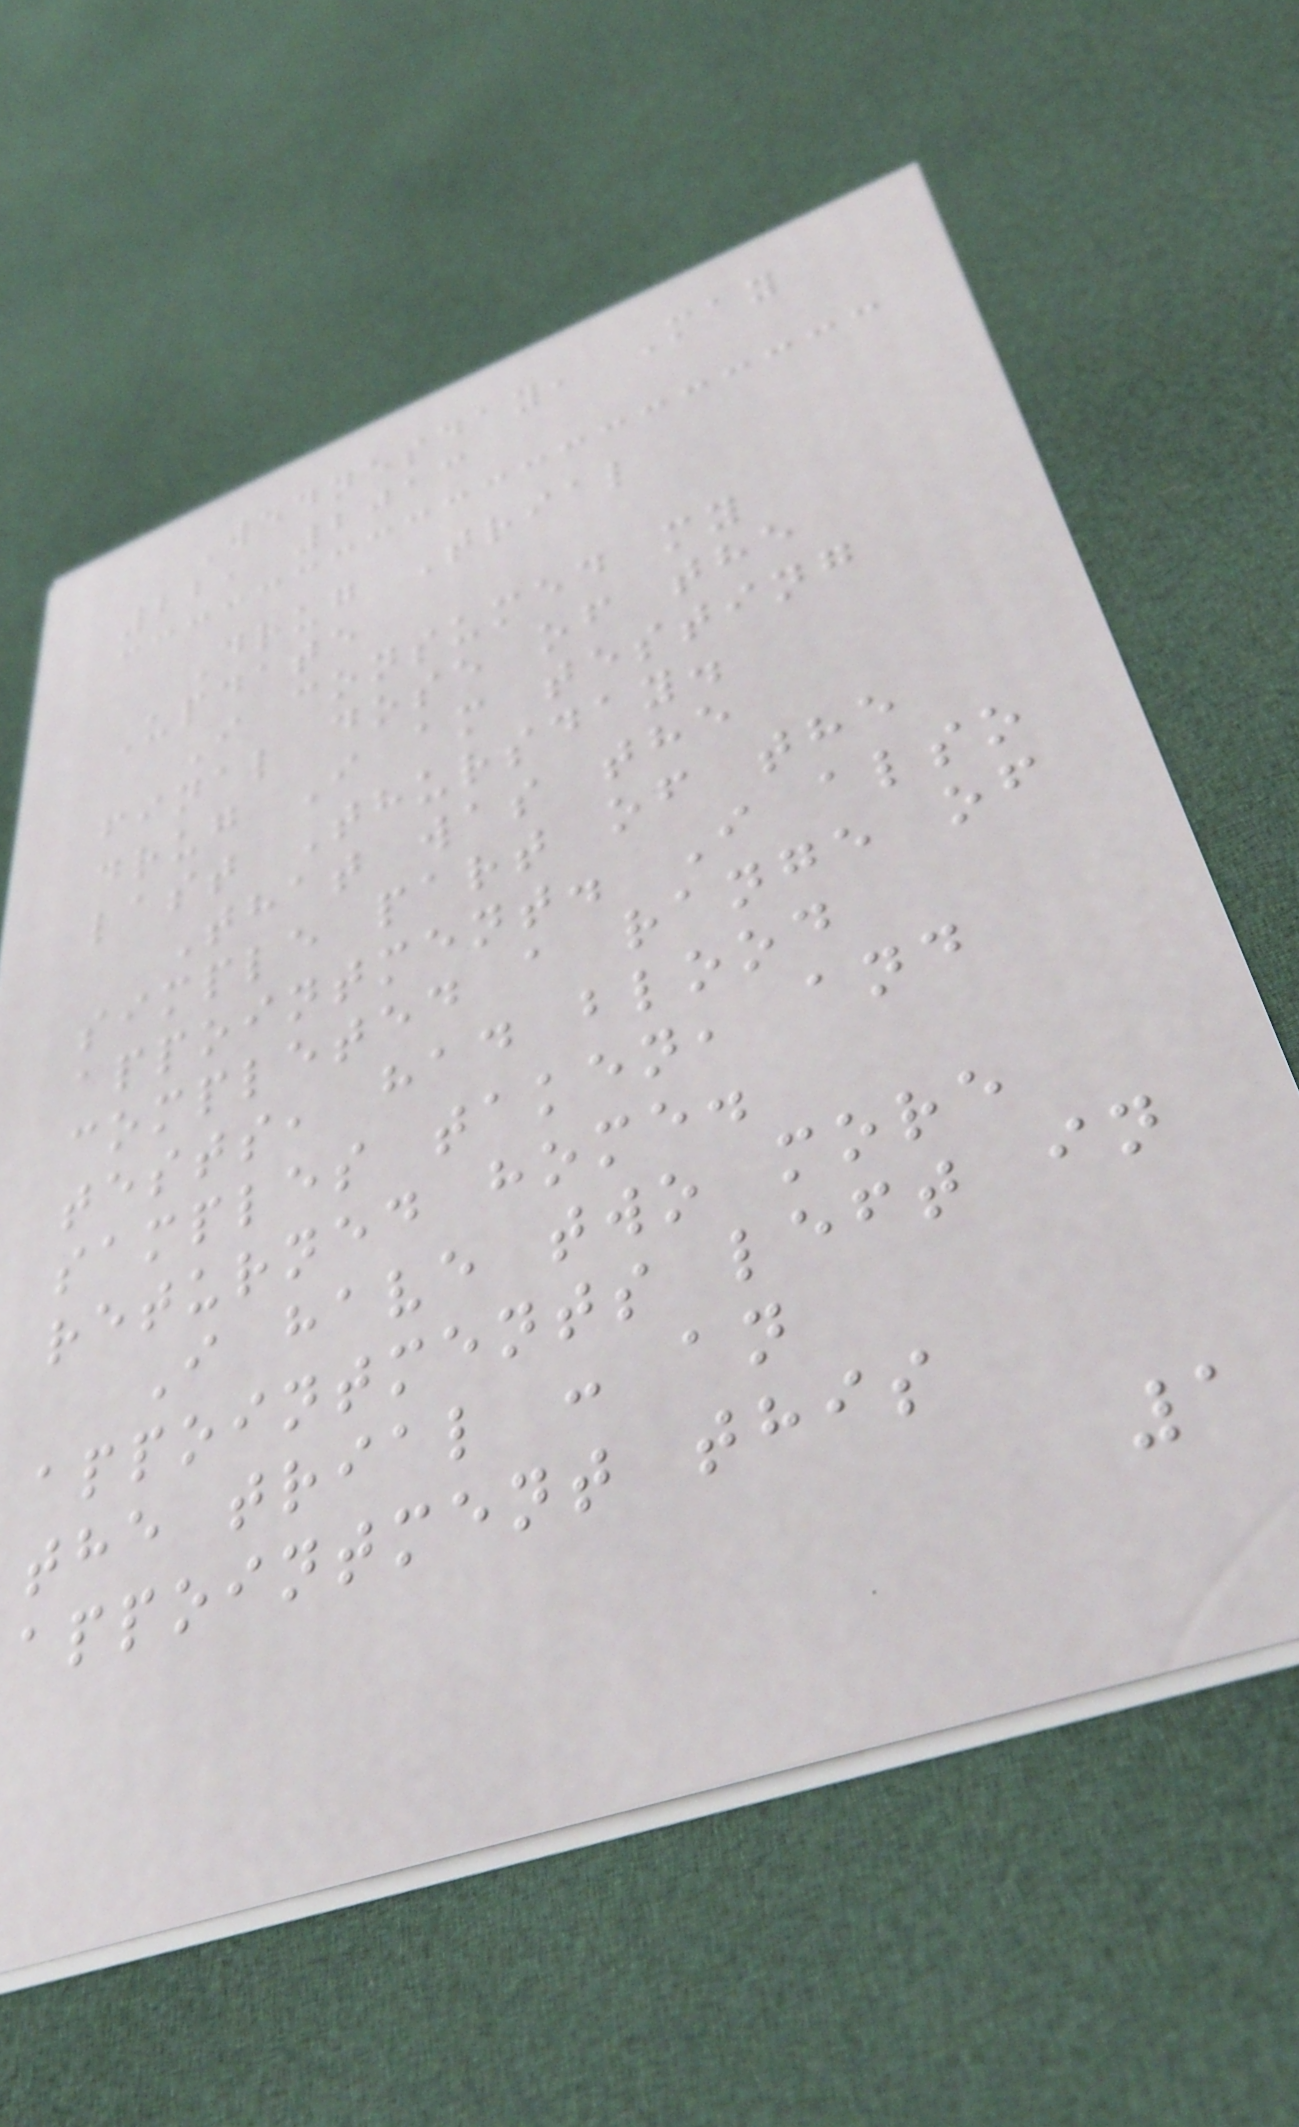Wednesday, May
22, 2013
Drug Trial
Update
I consumed my
final dose of the
drug I am testing
last Thursday.
That was the
simple part of the
appointment. I also
completed a range of
tests, had blood
samples taken, and
returned home.
I have two more
appointments left in
the trial : an
appointment this
1
